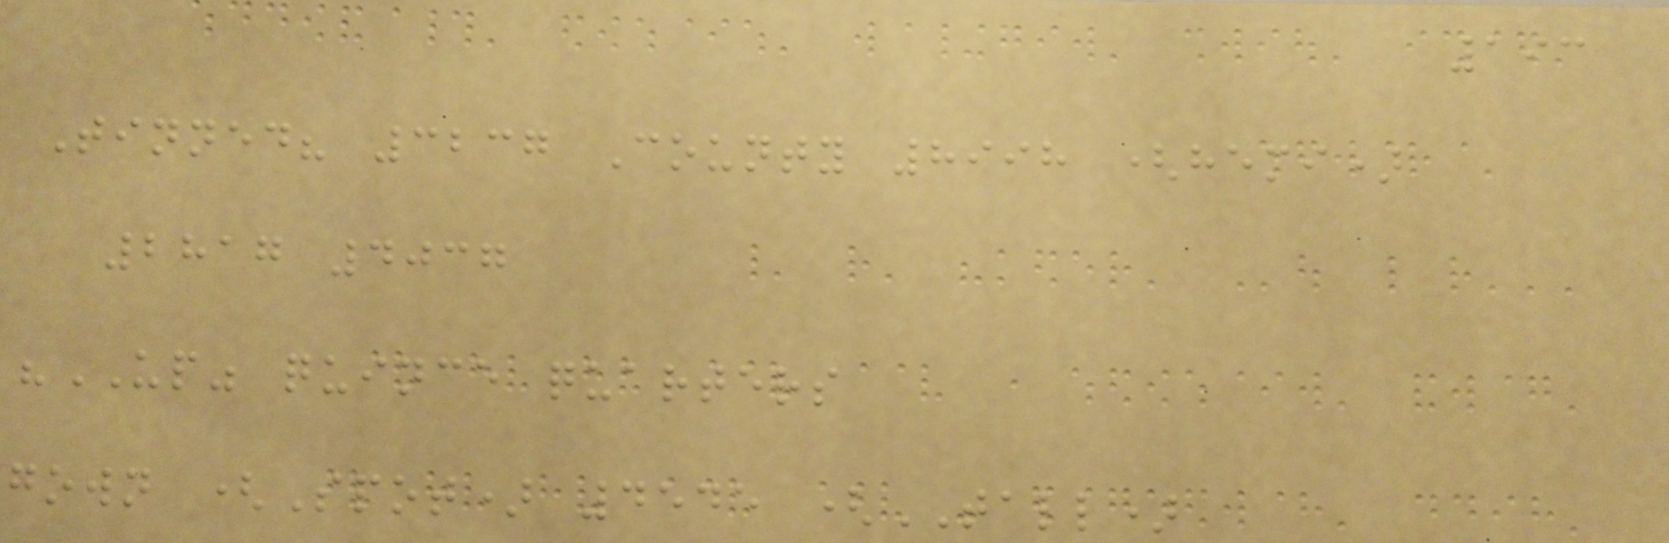193
Tinned? 3237 County 8998 (hemi)
2817 4037
"UP" quince quarters
gown (Spot) 4545 (TALL)
